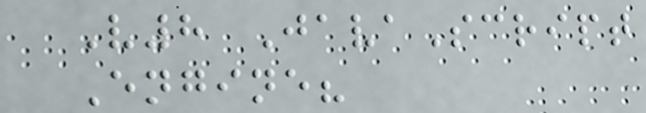V8 JavaScript
Engine?
